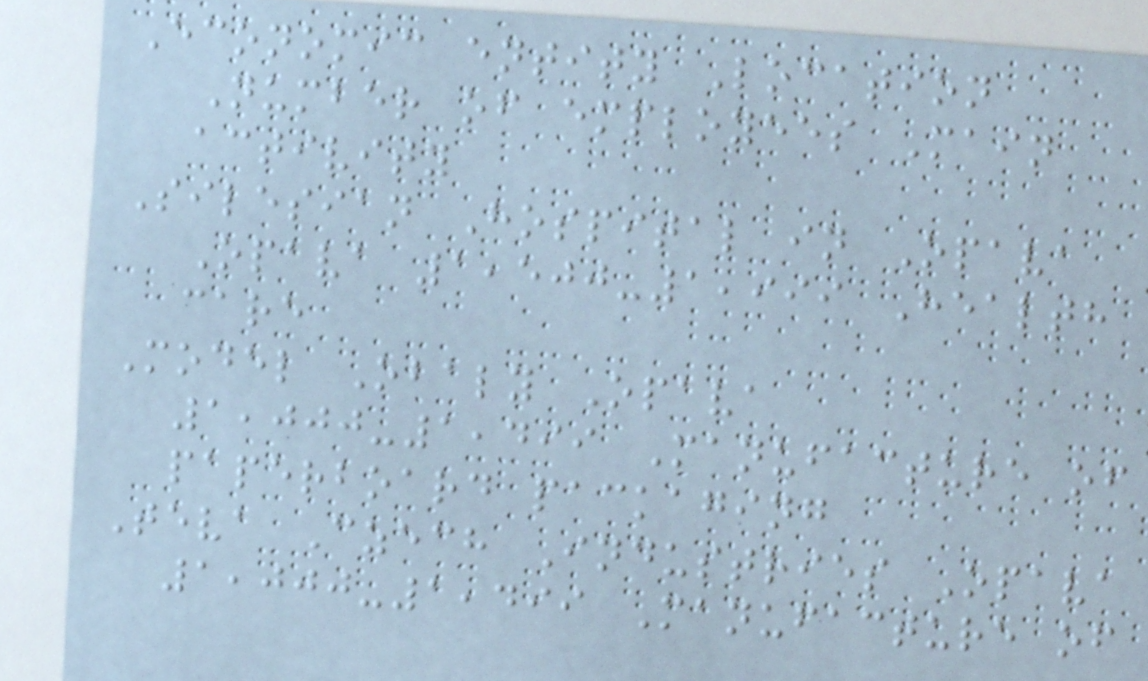Economic entity Location
Number of employees Main
activity
Silesian Hospital in Opava
Opava 1,500-1,999 Health
care
Model Obaly Opava
1,000-1,499 Manufacture of
paperboard packaging
Teva Czech Industries Opava
1,000-1,499 Manufacture of
